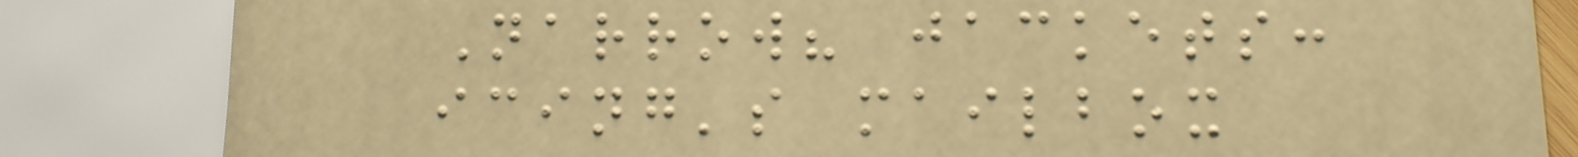Narrow? jackets:
icing's mailbox
